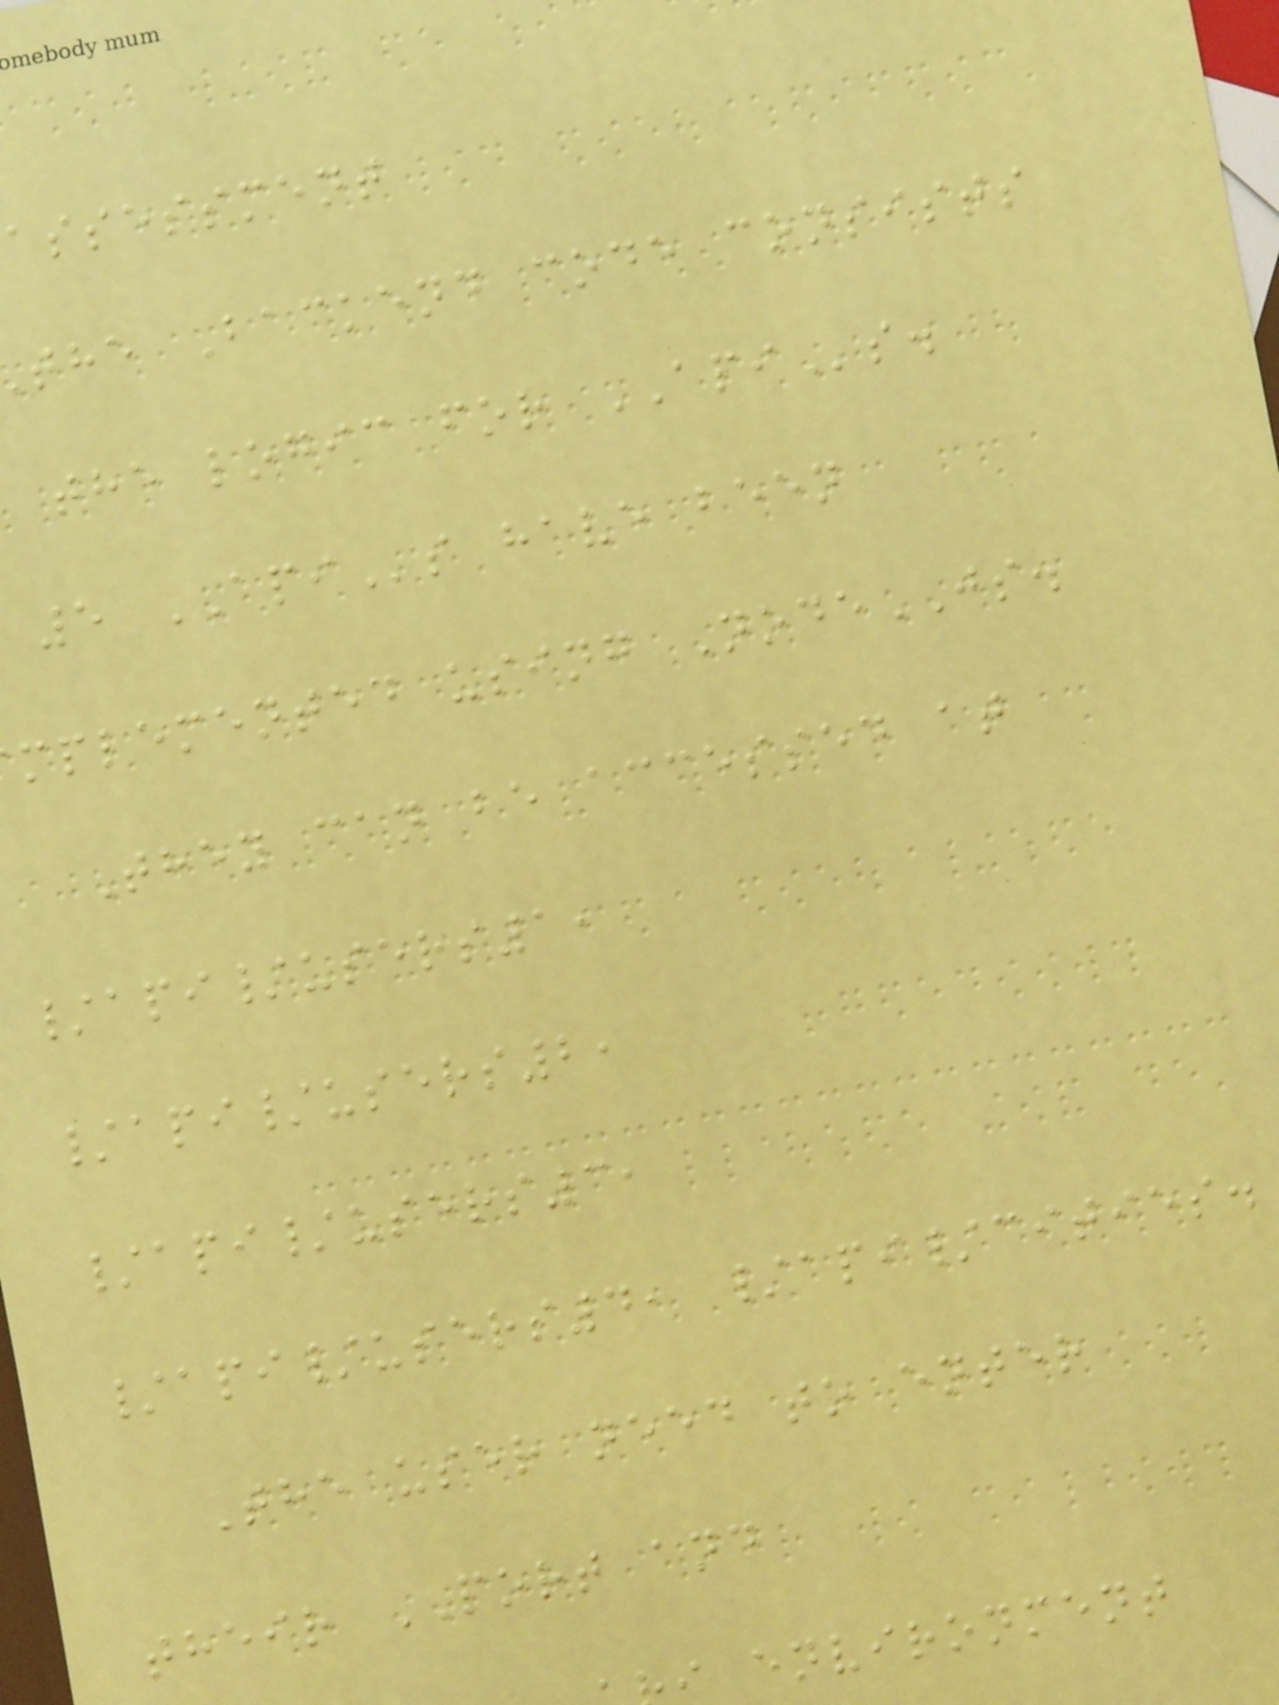assessment
the Backend code consists
the logic for APIs.
5 APIs have been
mplemented using NodeJS.
They can be accessed at
/api/users1,
/api/users2,
/api/users3,
/api/users4, /api/cities.
The user need to enter
their PORT and
i environment
